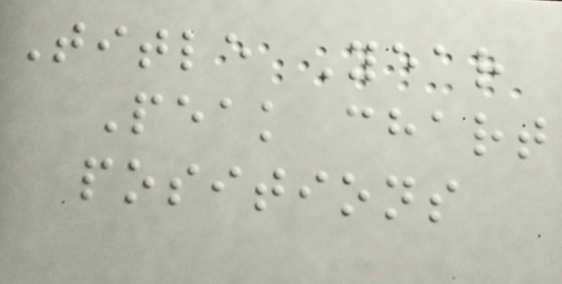Title Year
Peak chart
positions
